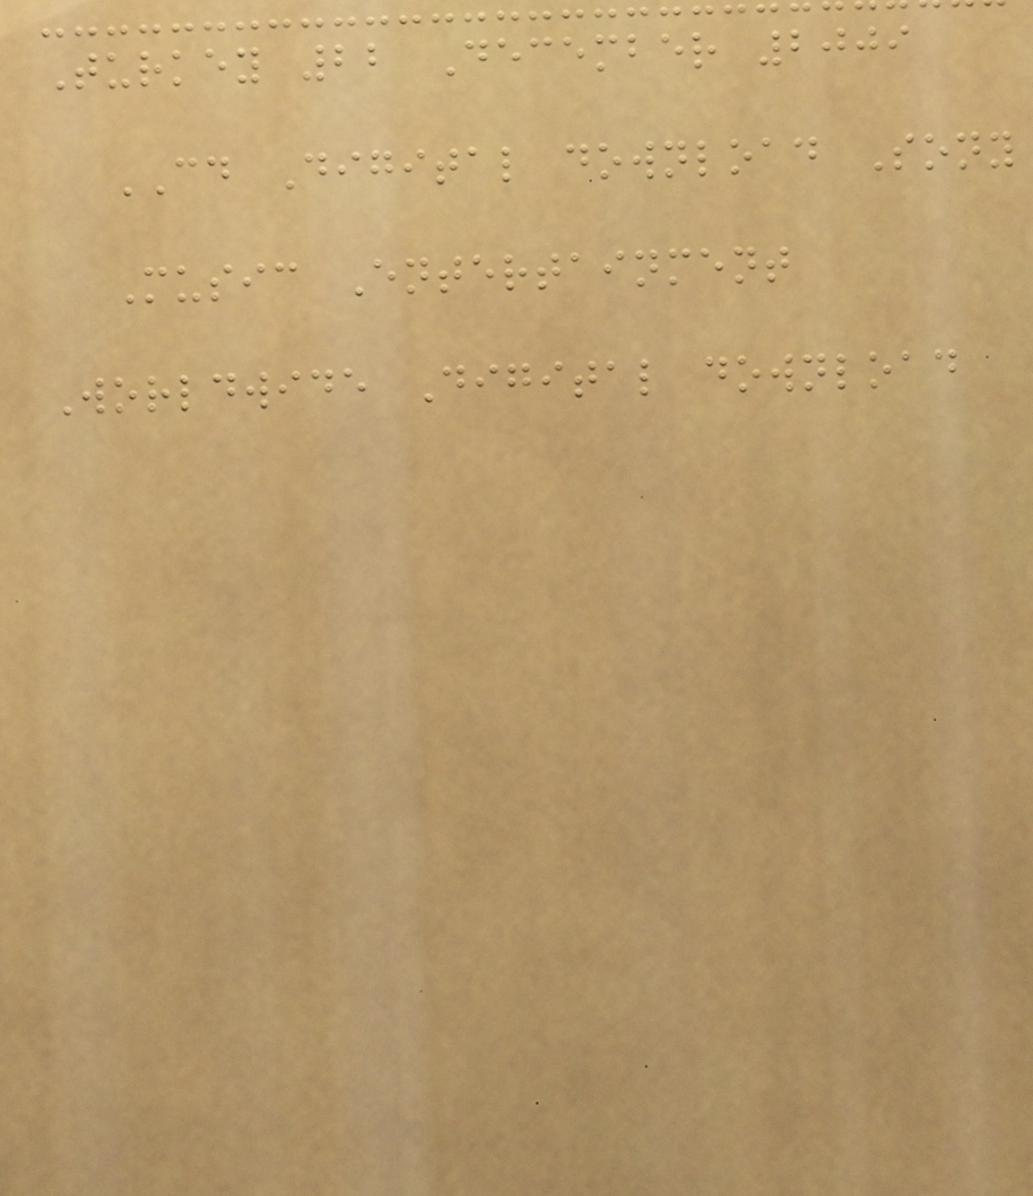Turkey 22 December 2009
CD Digital download Sony
Music Entertainment
Worldwide Digital download
